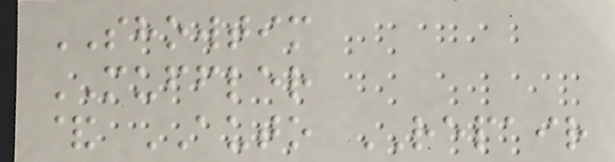SHOWTIM
MUFFLER
& AUTO REPAIR
